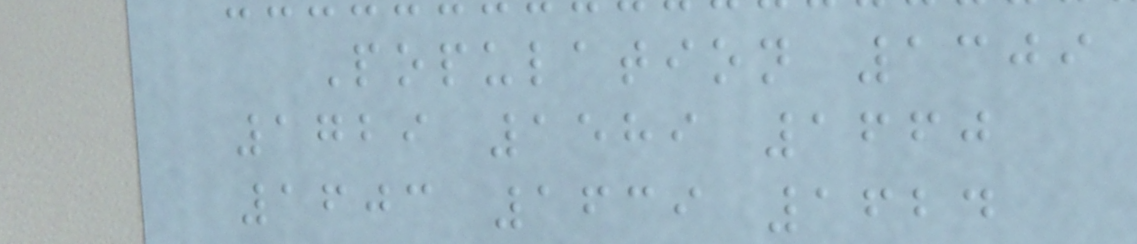Population 1309
1729 1589 1660
1603 1639 1624
